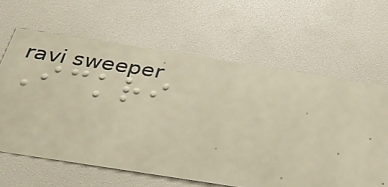Ickri
